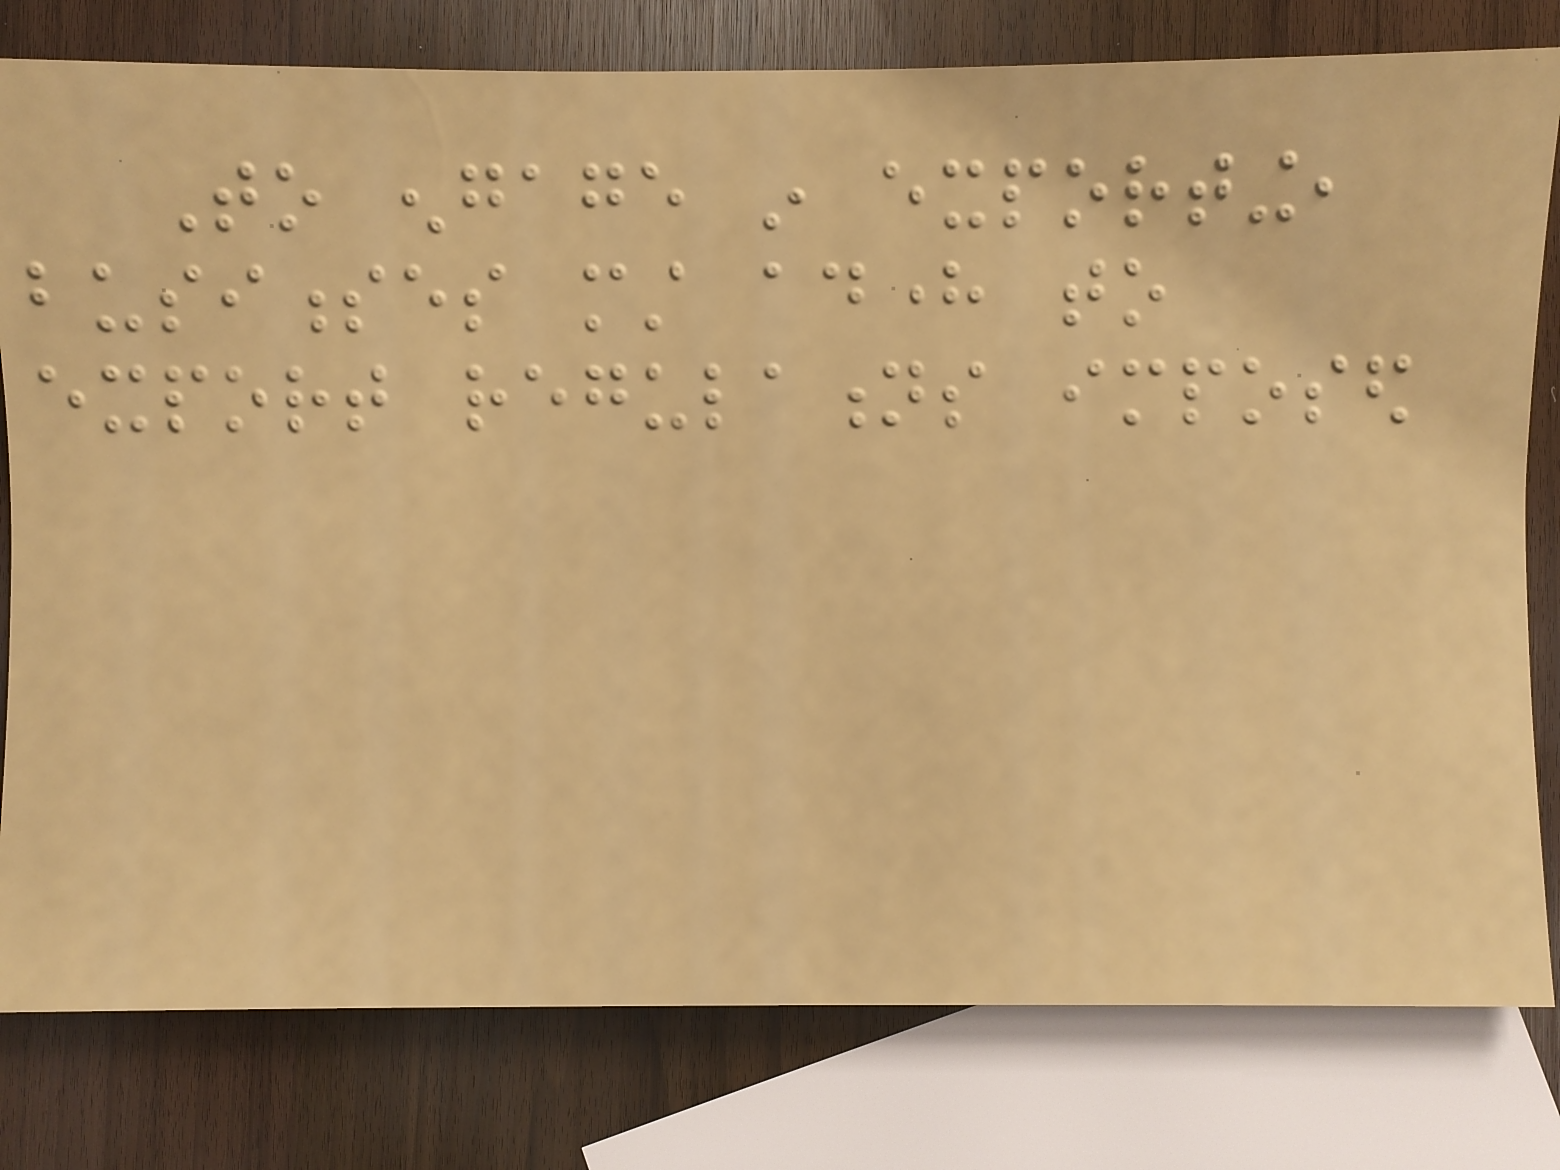To engage in exporting,
businesses must adhere to
export regulations imposed
